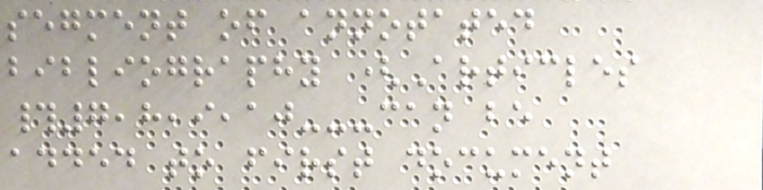segment of annotated
bibliography (Articles
#7,8,9,10---can be
added to first document
